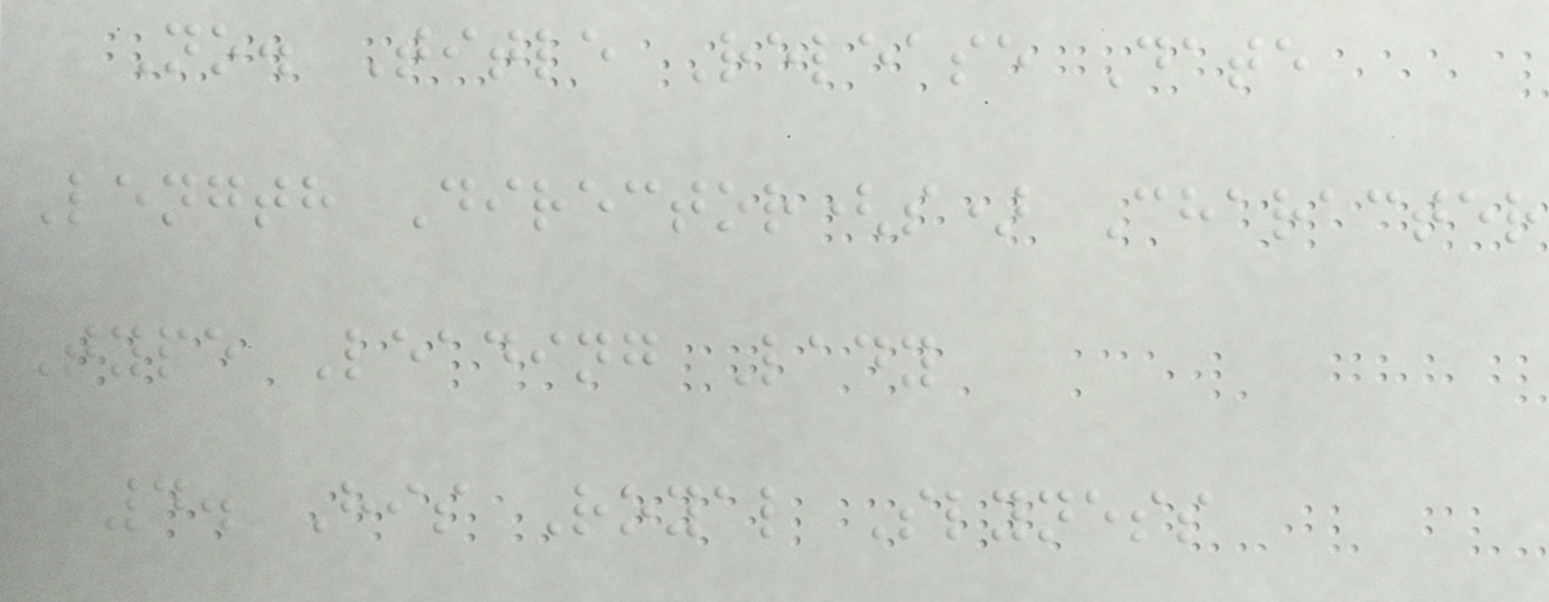No. Title Release Date
Length Director(s) Character
Type Leading Lady
4. His Royal Slyness
